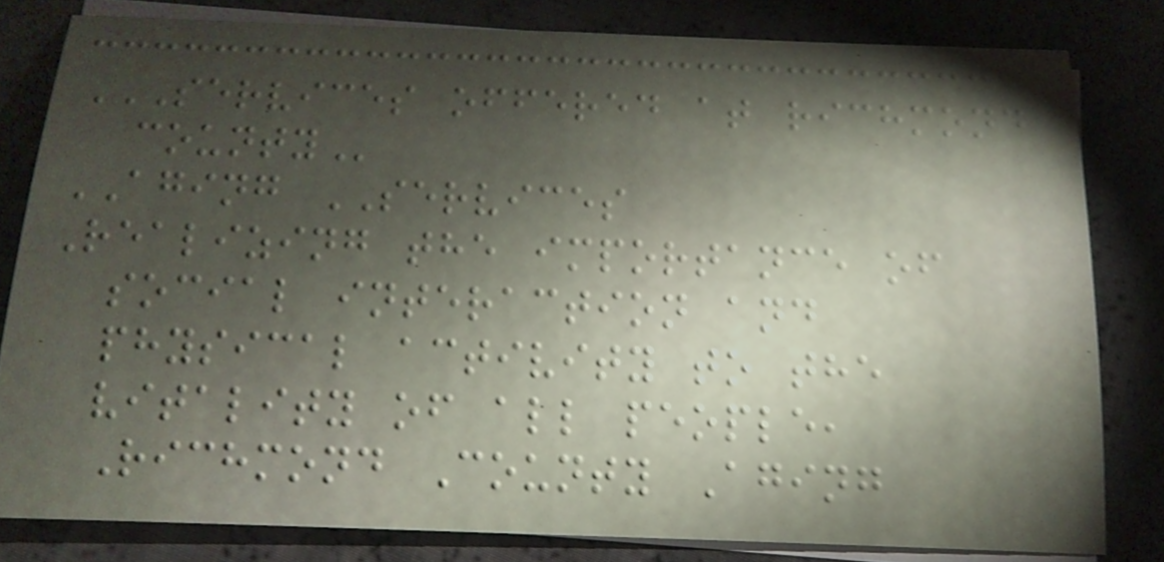SERVICES OFFERED AT RICHMOND
COUNTY
AGING SERVICES
Realizing the importance of
social interaction and
physical activity to the
vitality of all people,
Richmond County Aging
